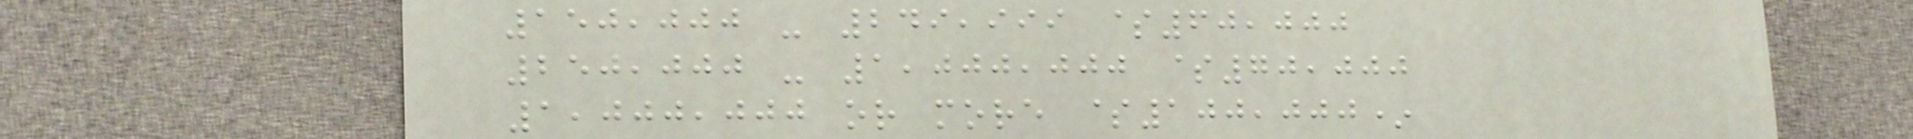150,000 - 249,999 $60,000
250,000 - 1,000,000 $70,000
1,000,000 or more $100,000*
